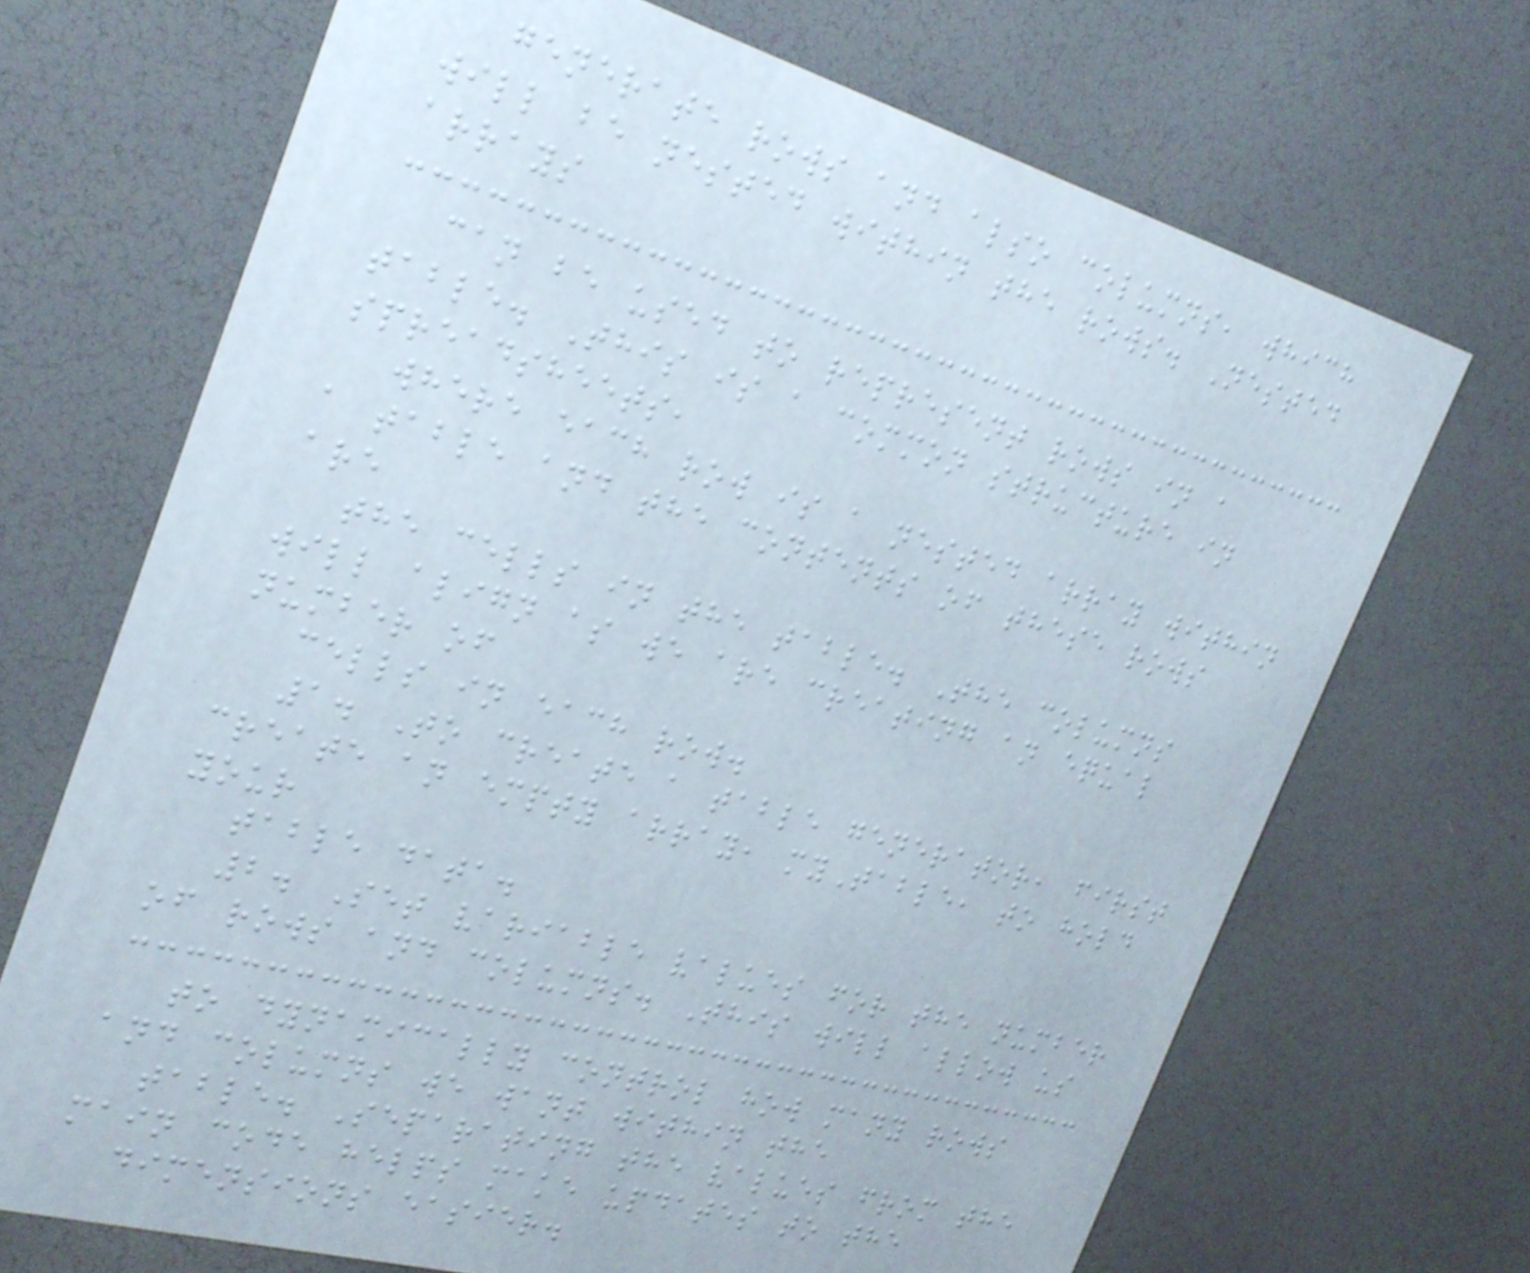generate rows and also columns, which
will be nested within the rows. Nested
arrays
can be used to represent rows in a
table. This is a common structure in
spreadsheets,
where each row is a nested array within
a table and the contents of these rows
are
the cells in the table. The columns
will align as we are creating an equal
number of
cells in each row.
1. To create a table generator, first
create an empty array, myTable, to hold
your
table data.
2. Set variable values for the number
of rows and columns. This will allow us
to dynamically control how many rows
and columns we want within the
table. Separating the values from the
main code helps make updates to the
dimensions easier.
